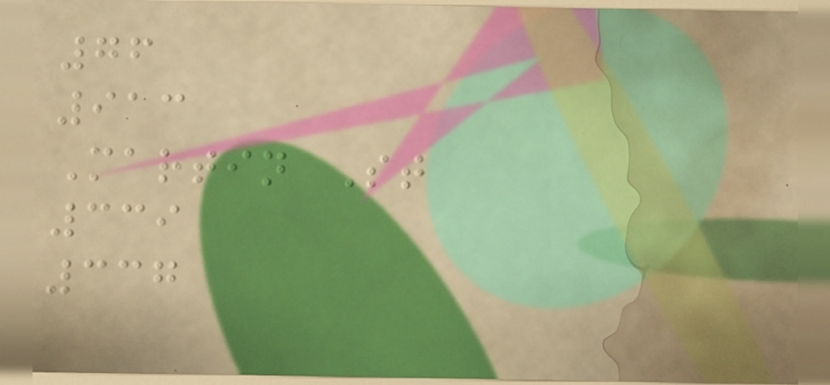76
913
Martin St
339
337
